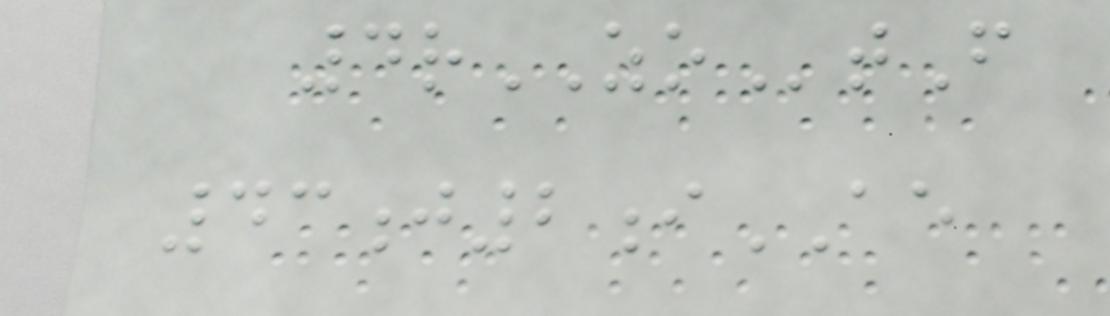4rZOtF
43j2iAE
